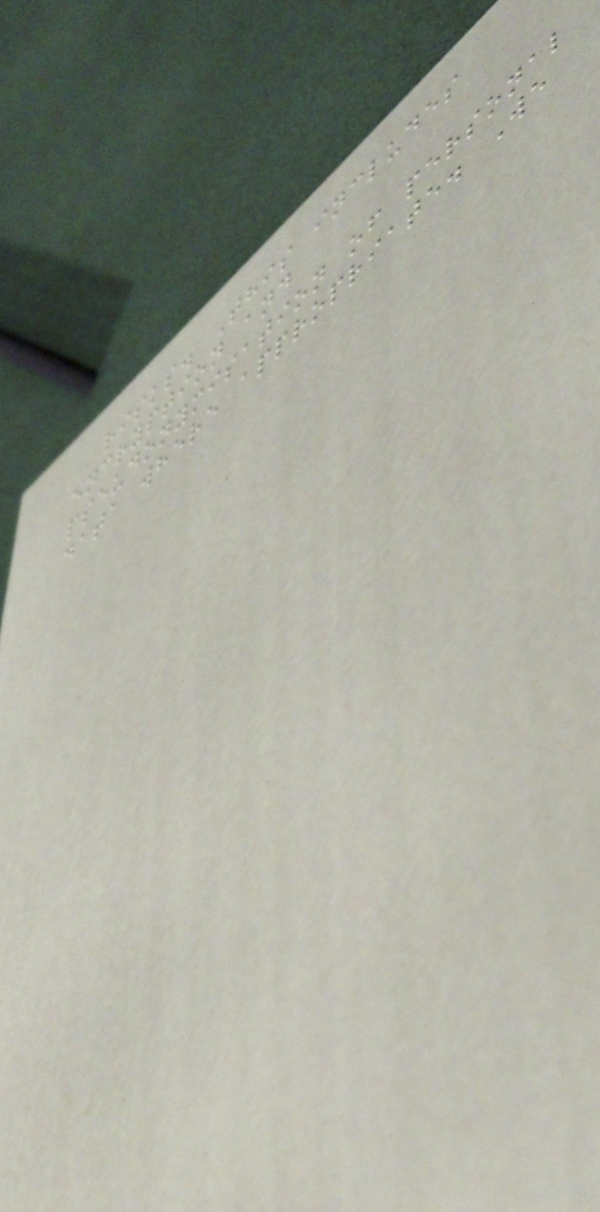risks. This includes
encryption and
pseudonymisation of personal
data where appropriate. We
